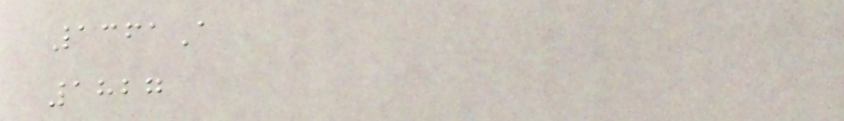1361A
1827
